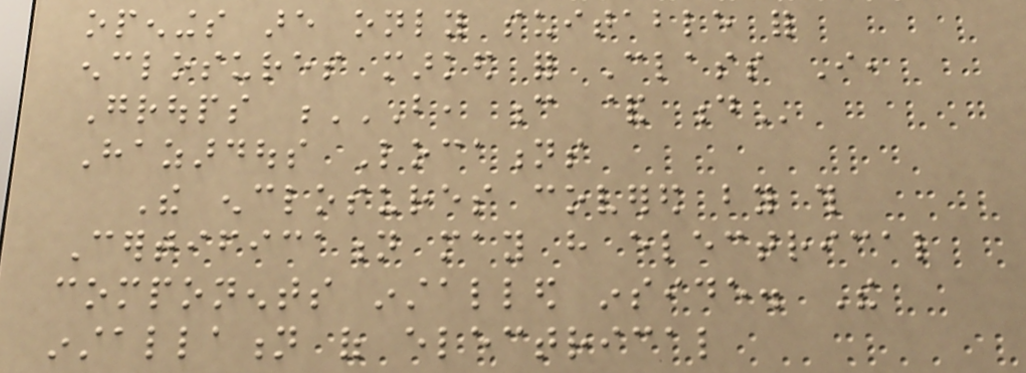openings are only suitable for
enclosures marked for Class I,
Groups B, C & D
Hazardous Locations
The enclosures covered by this
Certification may have electrical
components installed inside. The
installation of electrical
